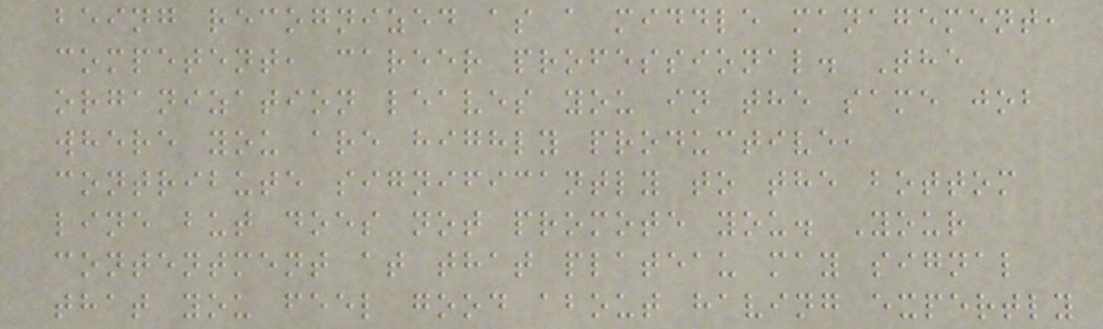being recognized as a middle management,
competent, career professional. The
organization leaves you in the same job
where you are highly productive,
contribute significantly to the bottom
line but does not promote you. Your
contentment at that plateau may signal
that you feel good about having expertly
